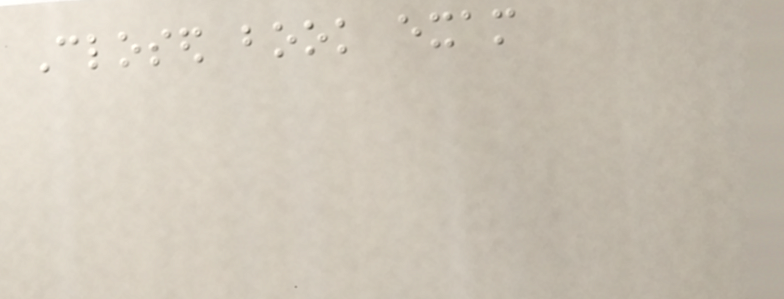Closed book exam
